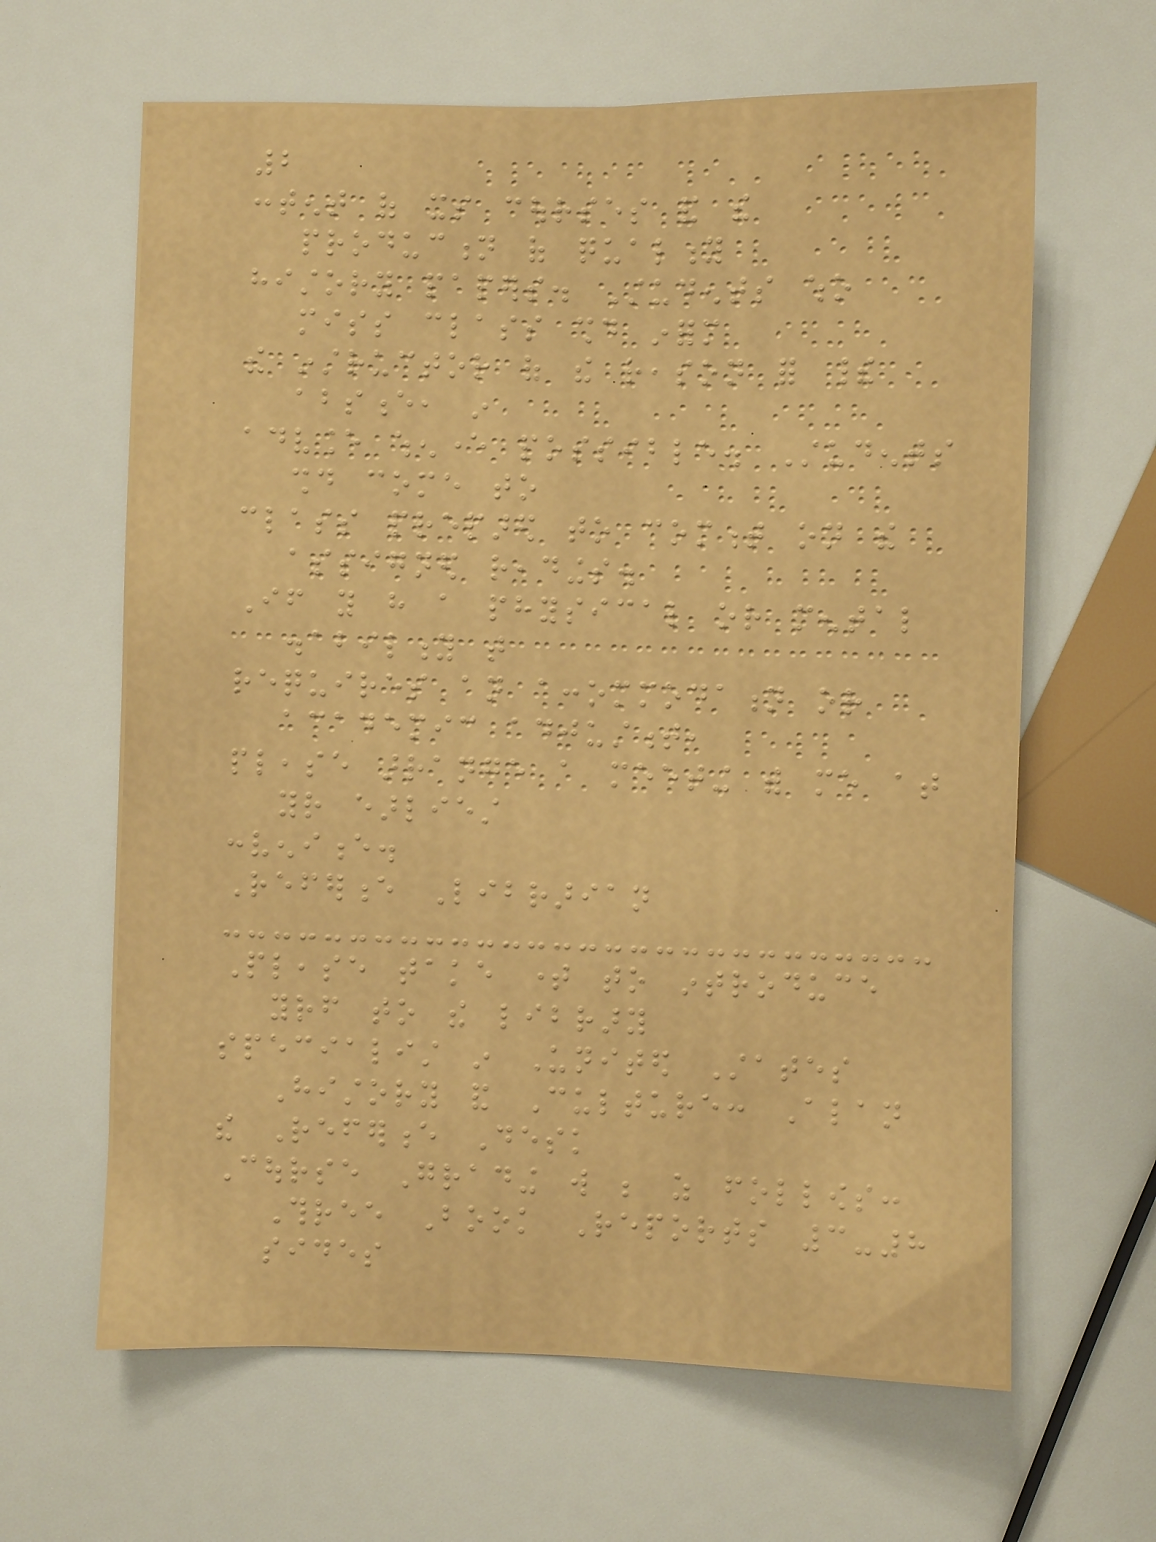2
content of its courses and the
production of quality
history papers. Students who
miss class should inform
the instructor of the reason for their
absence, in
advance whenever possible. Students
should come to
class prepared to comment on the
assigned readings.
If you have a physical or mental
disability that
requires an accommodation or
academic adjustment,
please arrange a meeting with me at
your earliest
convenience.
Reference Librarian
Please take time to introduce
yourself to the library
specialist in United States
History and Culture: Alan
the Reference Desk
Course Grading will be as follows:
Three Book Reports 3-8
sides
